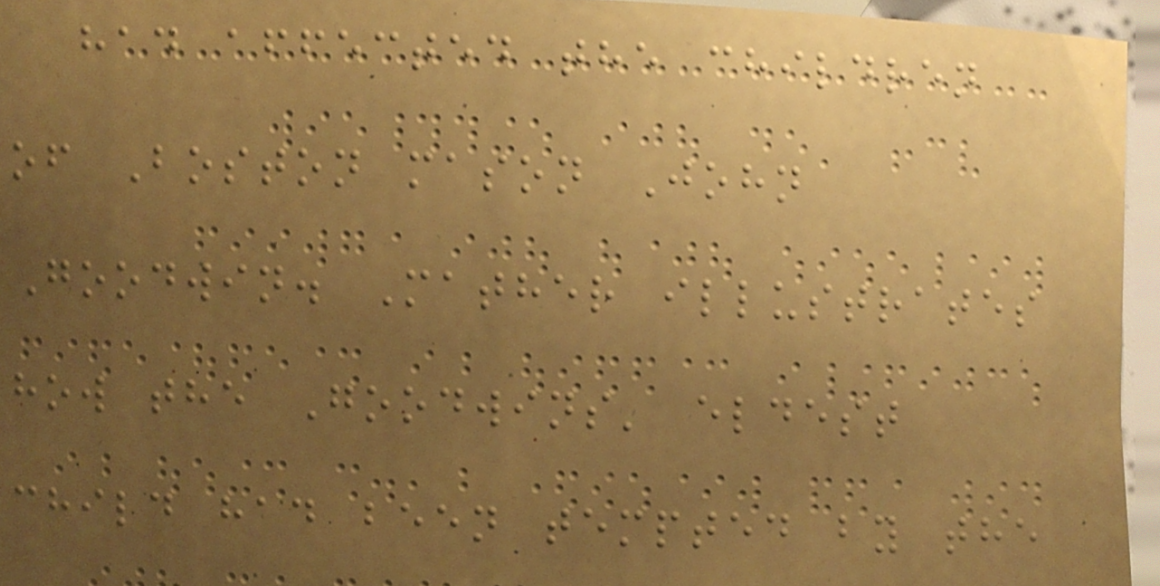had affected the children
of Boston mason John
Goodwin. Mather illustrates
how the Goodwins' eldest
child had been tempted by the
